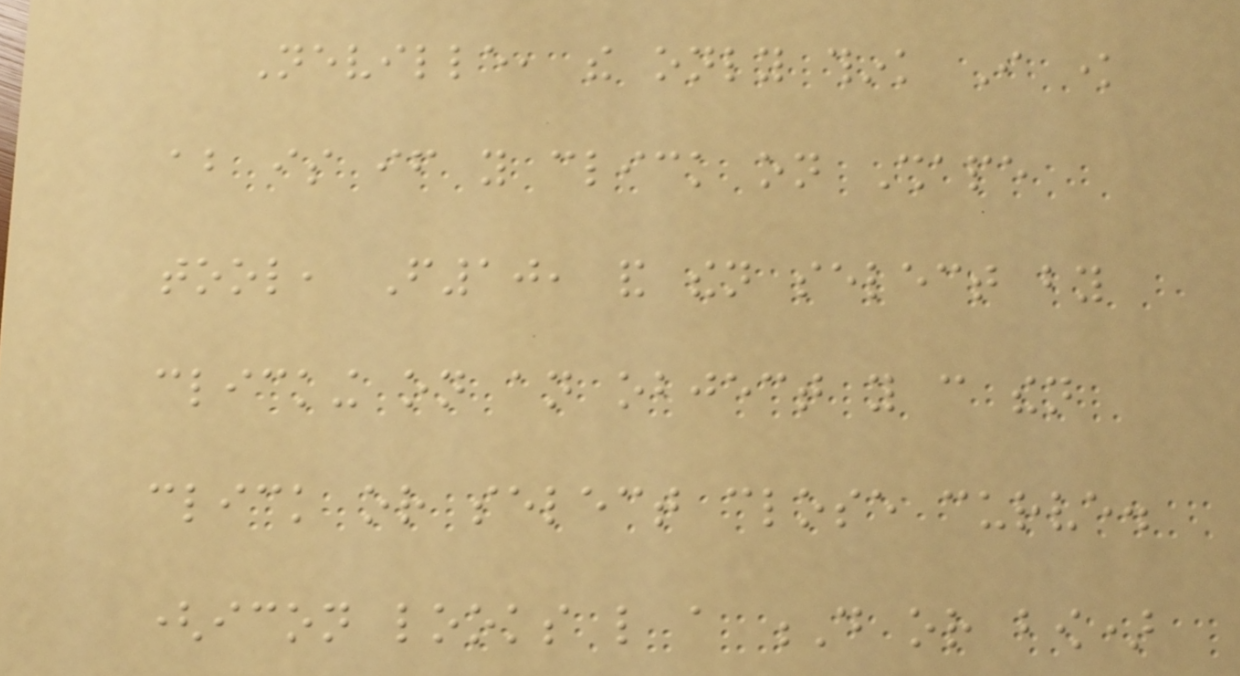Neville, the only think I know
about is if you click on Shape
tool, F10, and then select by
clicking on an object you can then
click or select close curve.
(icon looks like a D or bow)
